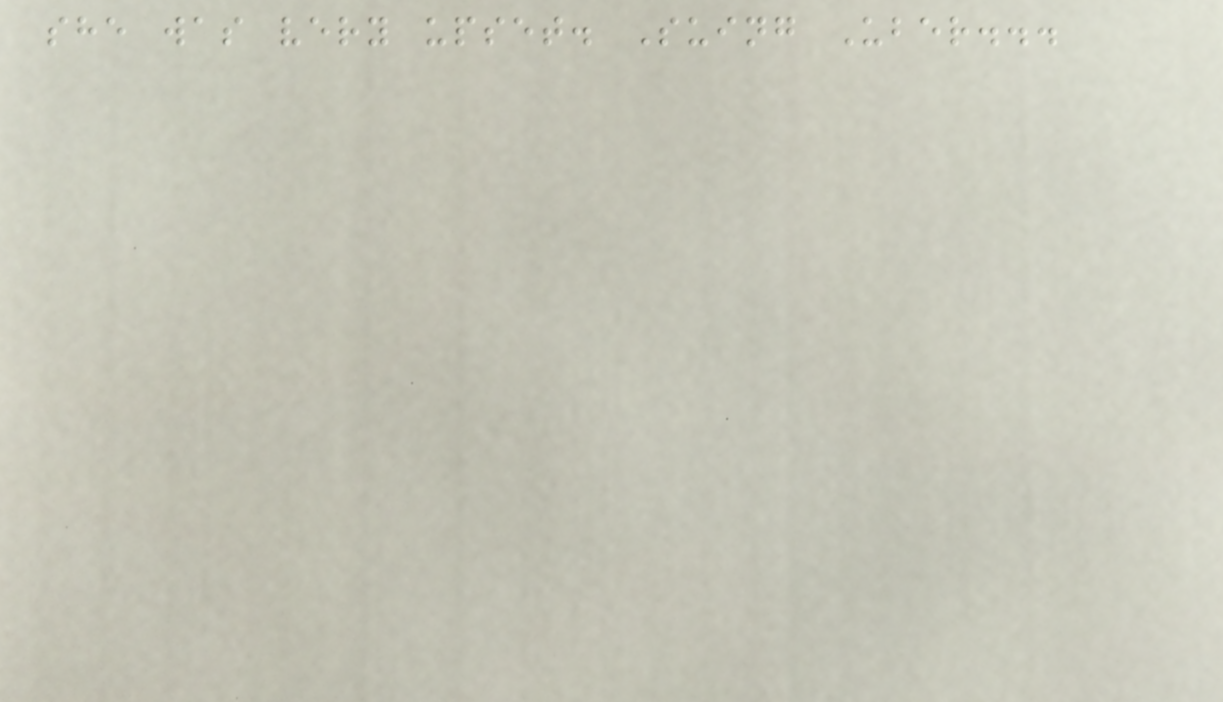she was very upset. Suing Uber...
